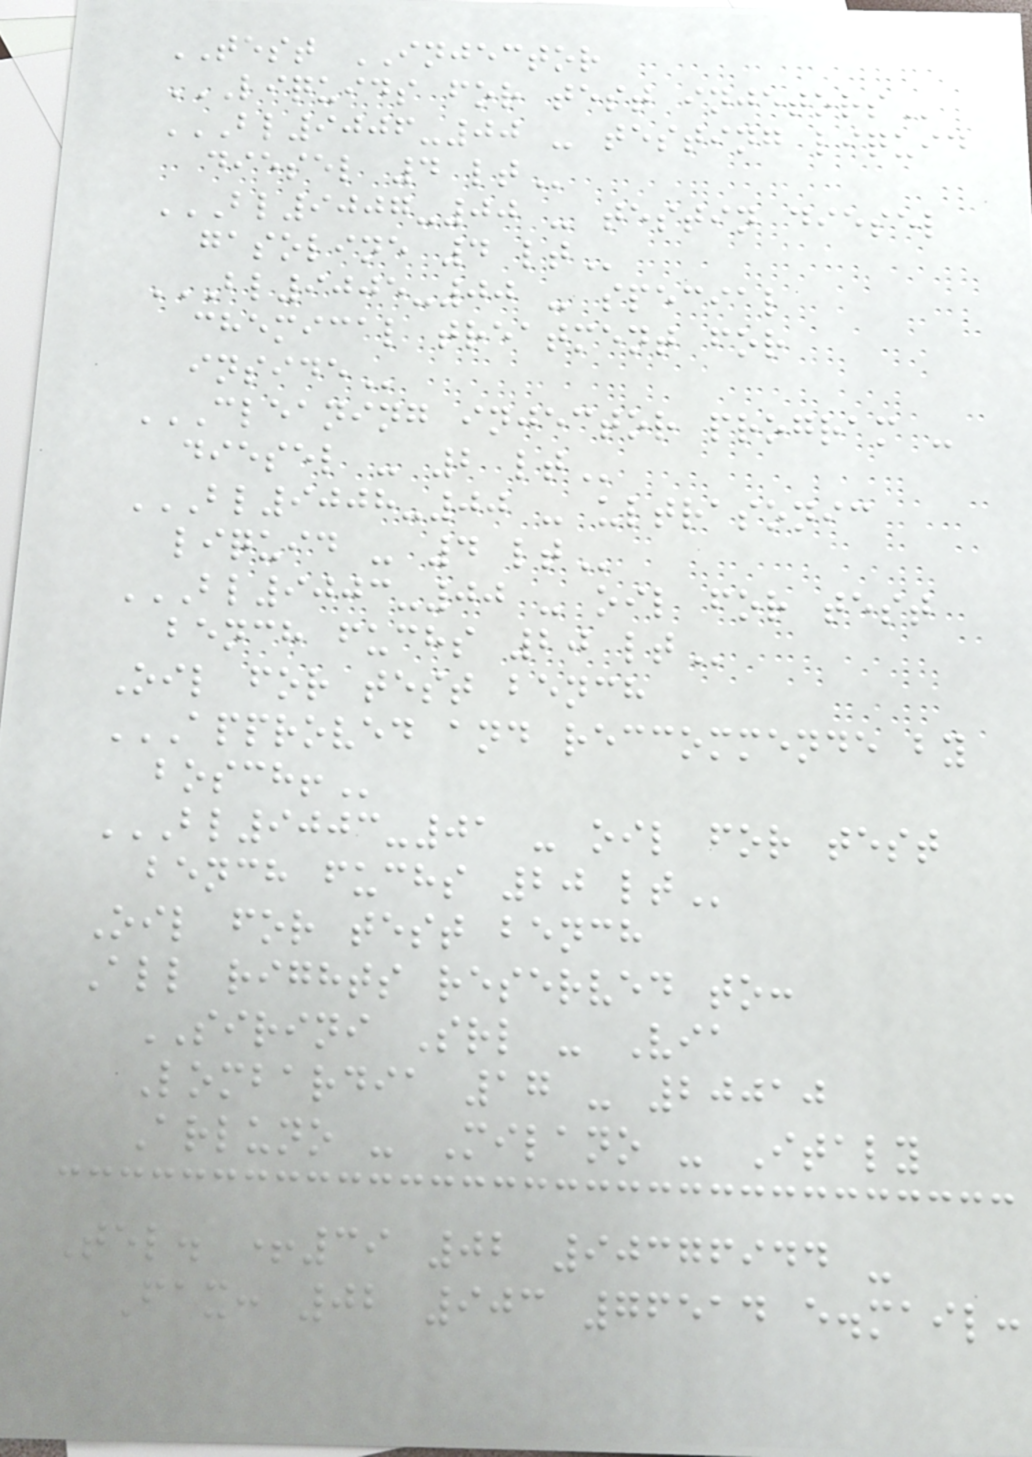TEST INJECTOR
LIQUIDS FOR TEST INJETORS
BL9006-00 - TESTING LIQUID
DIESEL 4 LT
BL9007-00 - TESTIN DIESEL
GASOLINE 4 LT
BL9005-00 - SPECIAL
CHEMICAL TREATMENT FOR
INSIDE
CLEANING INJECTOR PROGRAM -
DIESEL - 2 LT
BL9008-00 - ULTRASONIC
LIQUID - 4 LT
BL9003-00 - OIL FOR TEST
BENCH FUCHS 20 LT
Oil for test bench
APPROVED AND RECCOMMENDE BY
BOSCH!
BL9003-01 - OIL FOR TEST
BENCH FUCHS 20 LT
Oil for test bench
All rights reserved to:
SIRINI Srl - Via
Lombardia 17 - 20010
Arluno - Milano - Italy
Tel. +39 02 90376944 -
Fax: 02 903 76514 e.mail:
